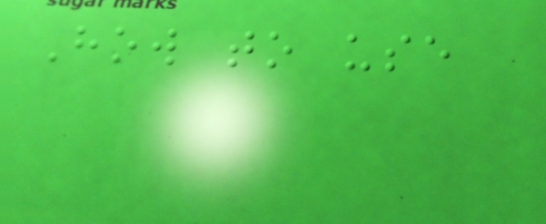How to use
